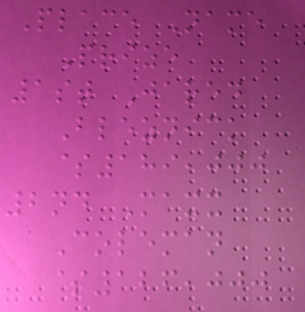Place Name
Prize
1st Jared
Bleznick
$189,000
2nd Maxx
Coleman
$126,000
